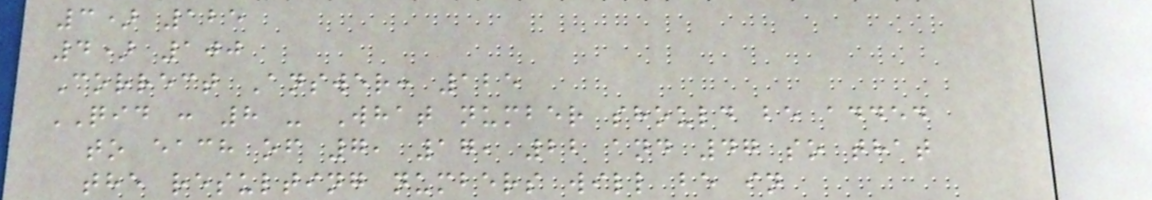3) 125
4) 100
Correct Answer: 125
QID : 8 - What number should be added
to each of 7, 17, 22 and 47 so that
the resulting numbers will be in
